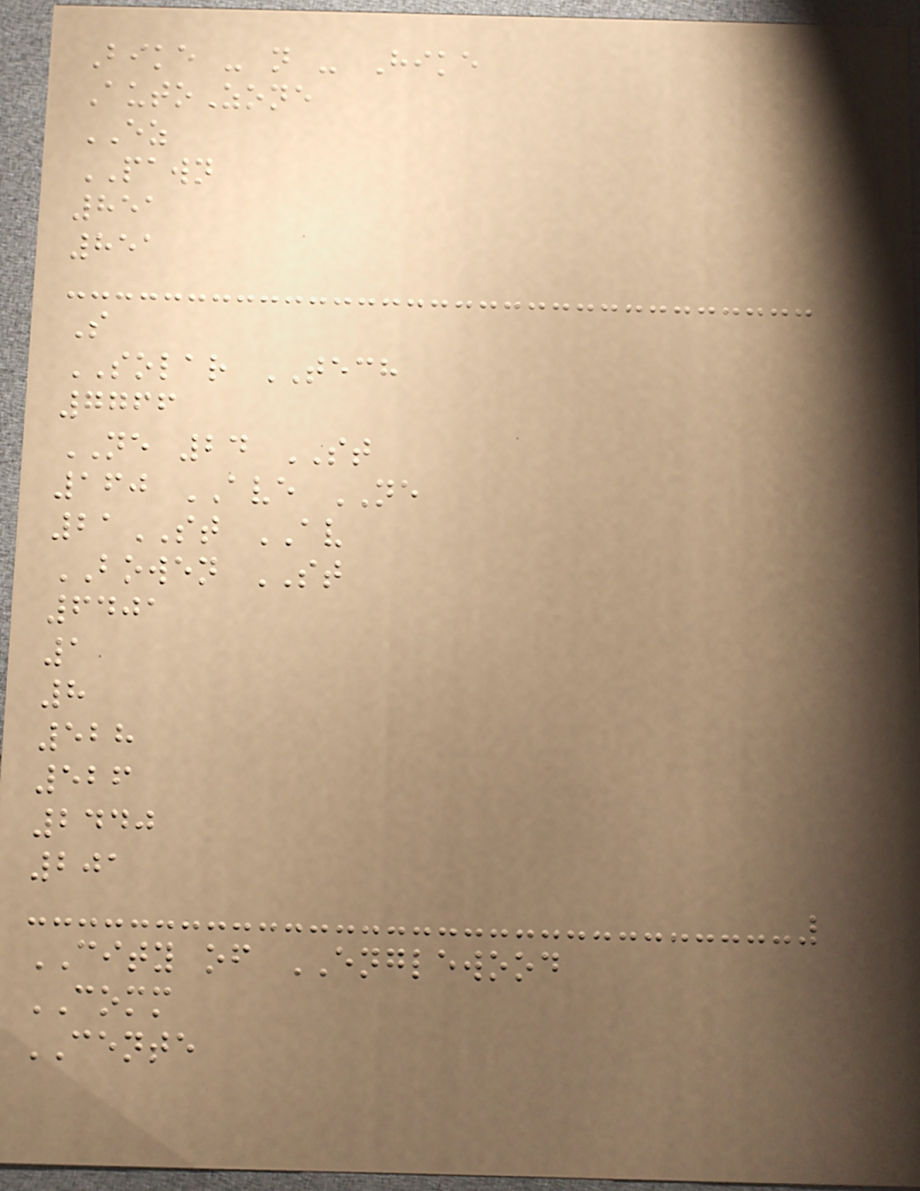Bike - n - Hike
AutoZone
EZ
PAWN
851
851
S
SOLAR TECH
7766
NE 24 ST
160 AVE NE
21ST AV
BOWEN ST
6401
1
8
528
526
2440
201
CITY of ENGLEWOOD
COMM
CENTE
